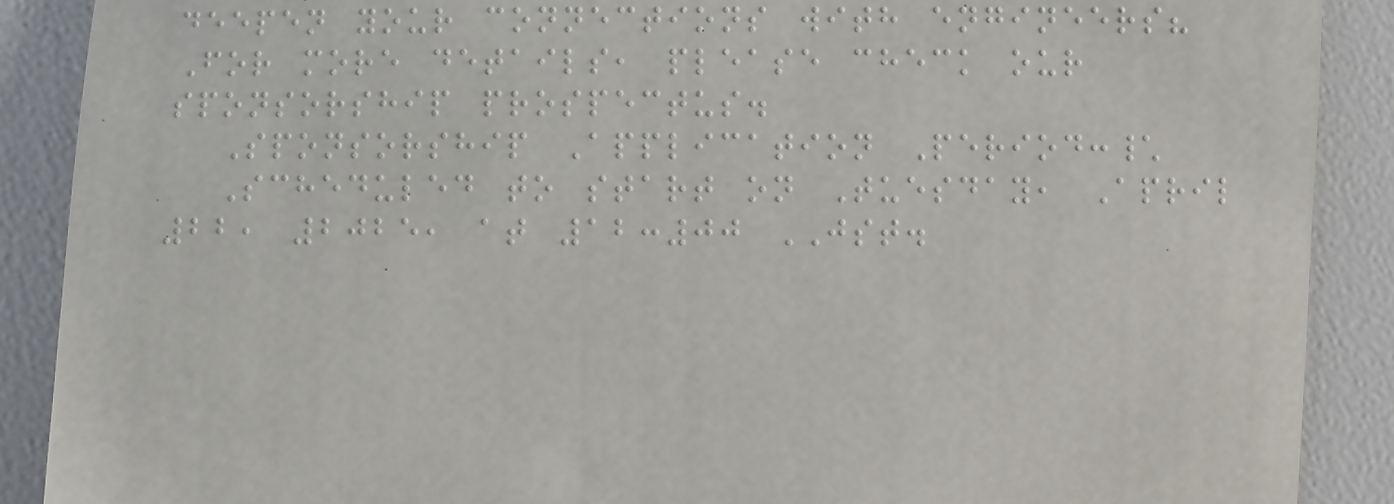deepen your connections with engineers?
For more details, please check our
sponsorship prospectus.
Sponsorship Application Period:\
Scheduled to start on Tuesday, April
22, 2025, at 12:00 JST.
